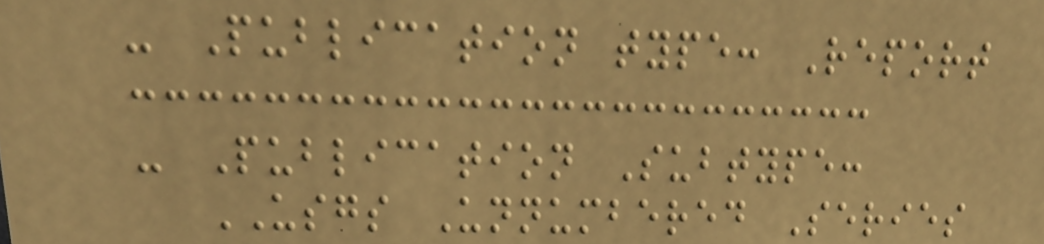- Publication type: Report
- Publication Subtype:
USGS Unnumbered Series
